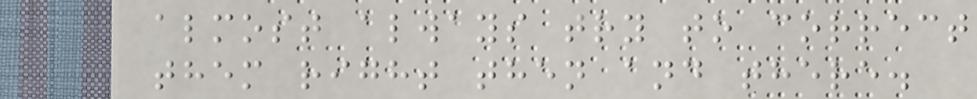almost always try to correct
them right then and there.
